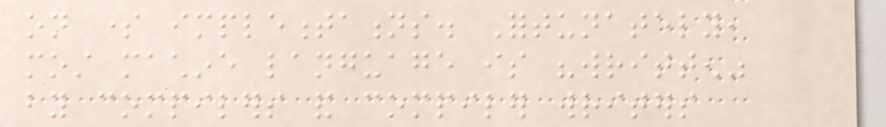on some implementations. Fortunately,
most machine language is "written"
by compilers and compiler writers
